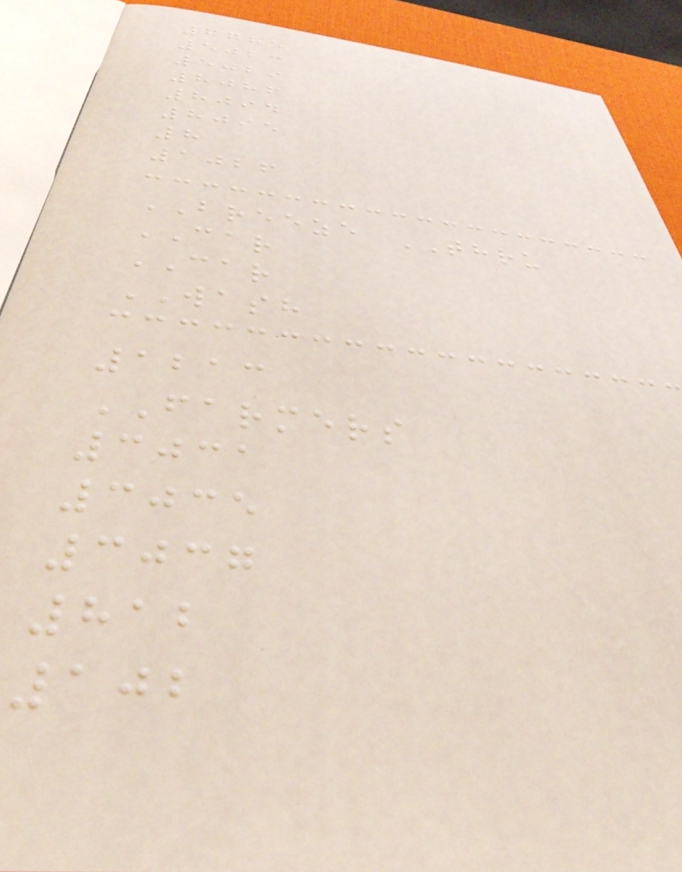7785
5023
5029
8086
8094
8095
8
1026
BREEZE THRU
CAR
CAR
WASH
1213
FARMERS
3031
3035
3037
812
102
